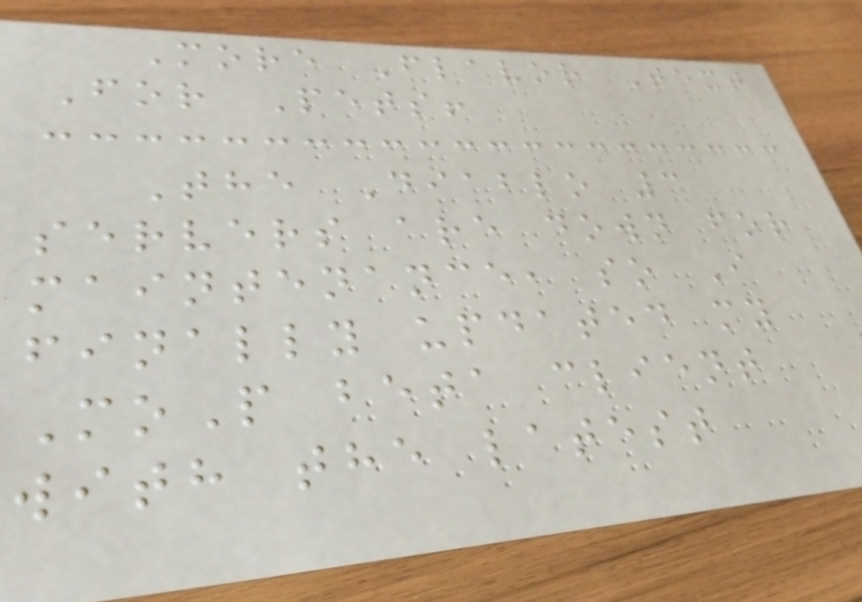More Flavor Text
For Pets!
The Diablo 3
servers are down for
maintenance, so I
finally updated my
MoP beta client
with the latest
